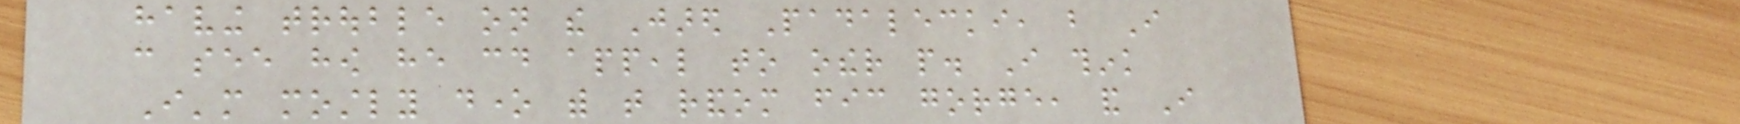having trouble on the Jared Padalecki, but I
can see how he could appeal to other people. I think
I'm mostly done with that random fic gorge, and I
